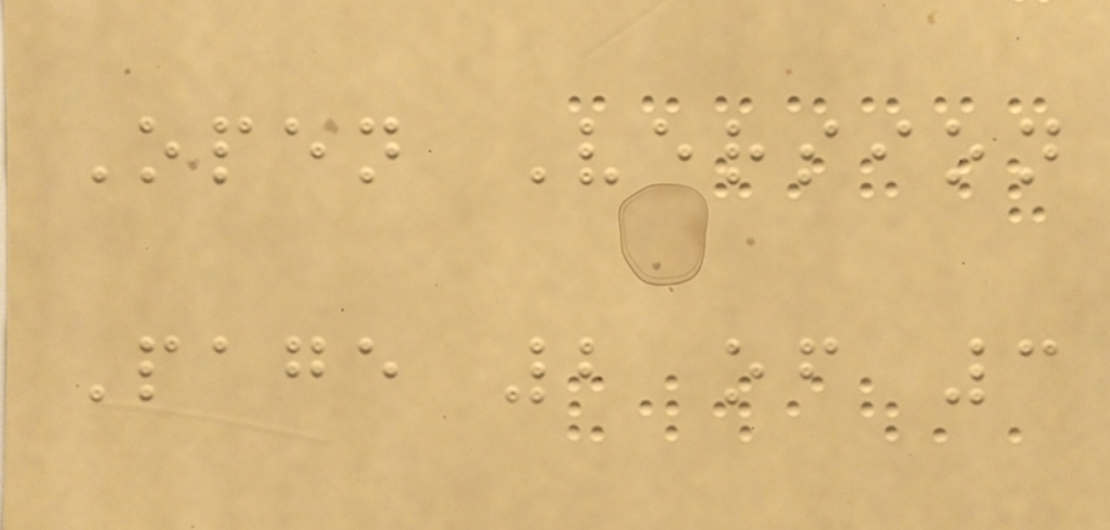Open Version
Page 2 of 3
